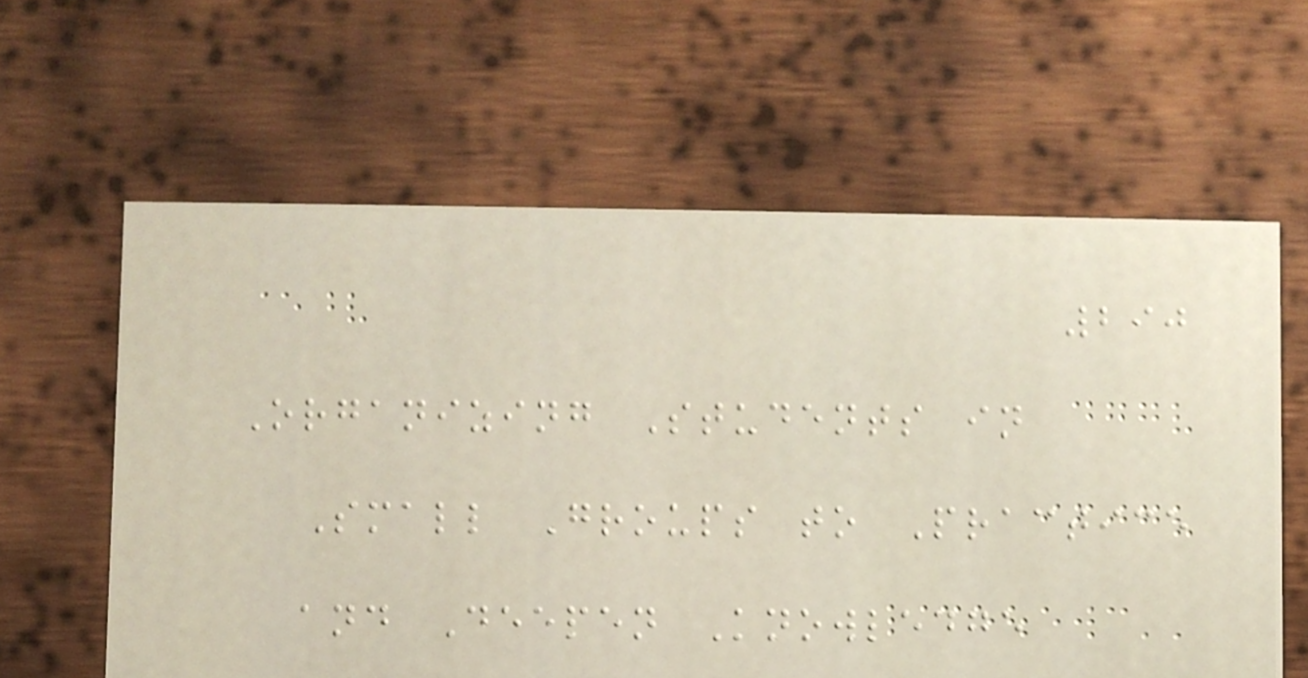290
Organizing Students in
Small Groups to Practice
and Deepen Knowledge
